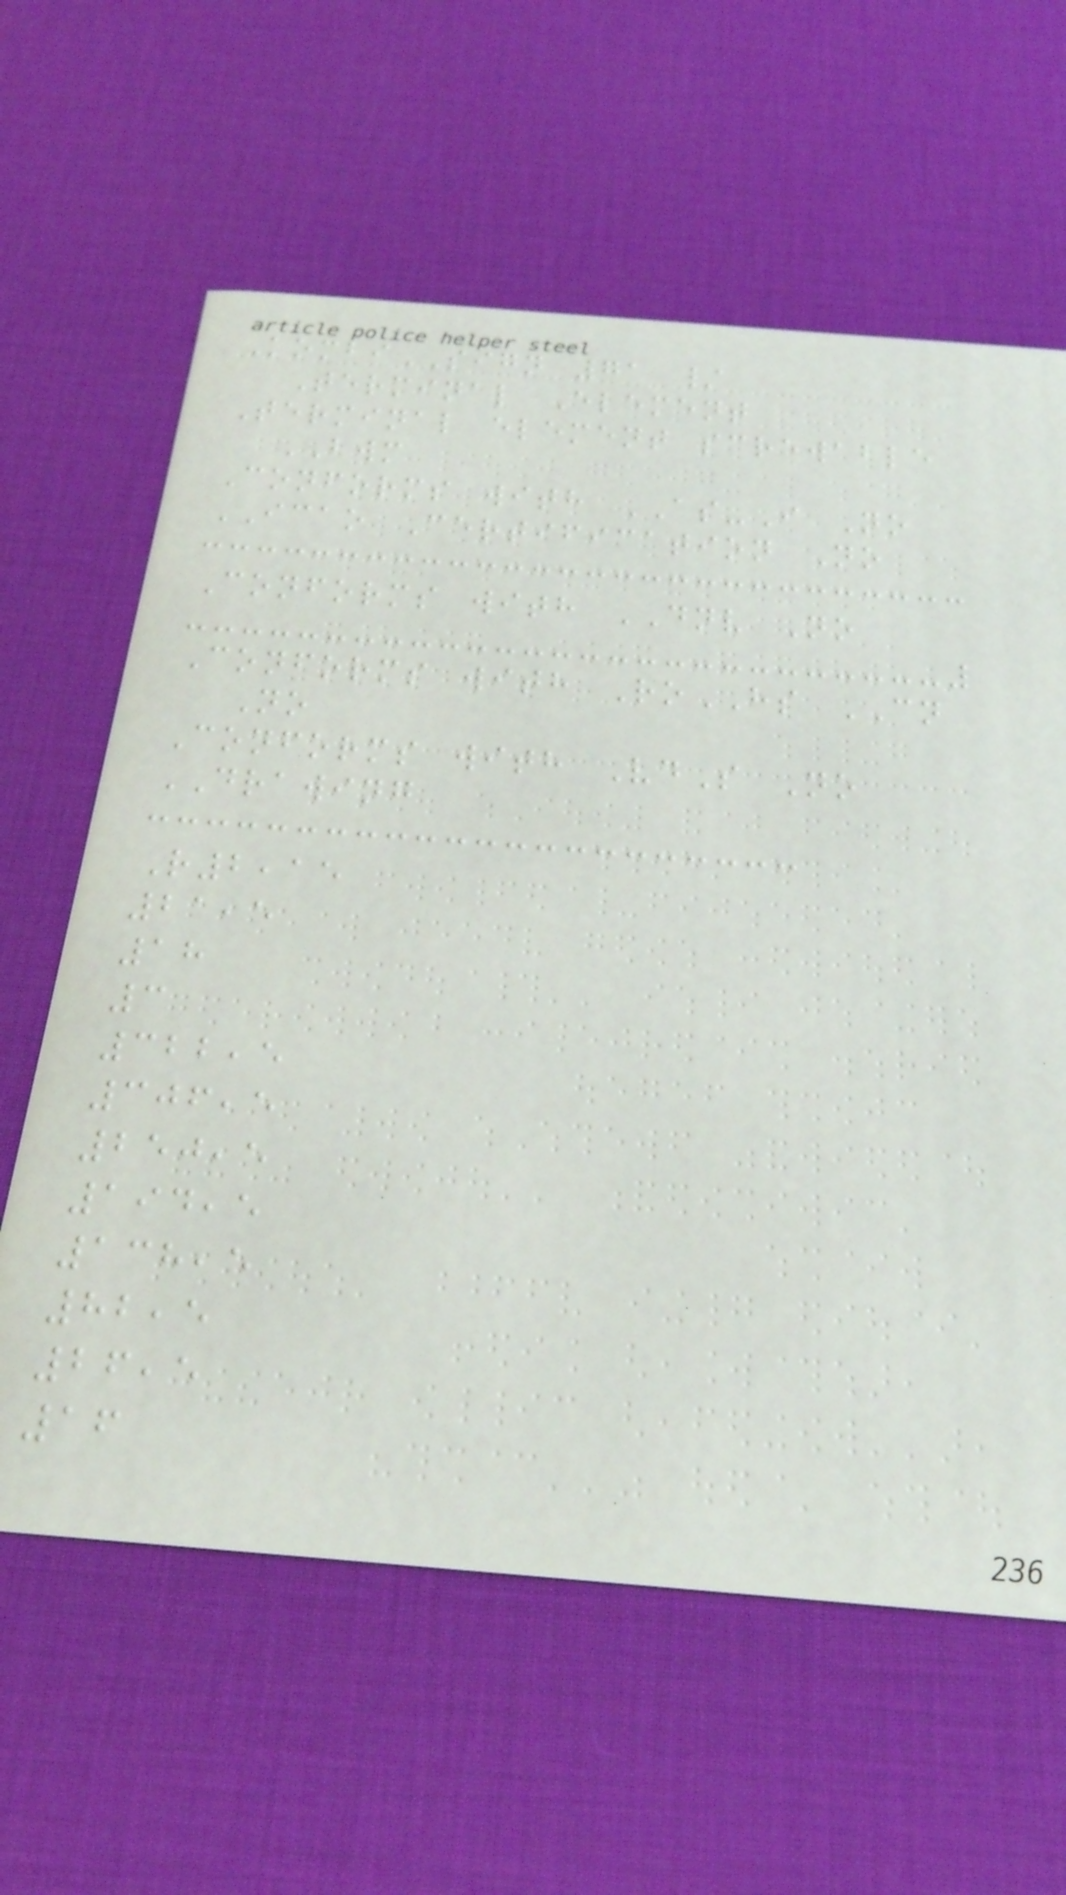KombiSIGN 71 /
Terminal Element
Terminal element screwable
BWM
Conforms with AS-I No
ICAO Certification No
Conforms with DNV No
Conforms with RoHS CN
No
Conforms with VdS No
DRAWING
R2,15
21,5
18
3
322,5
306,5
250,5
194,5
138,5
82,5
26,5
16
